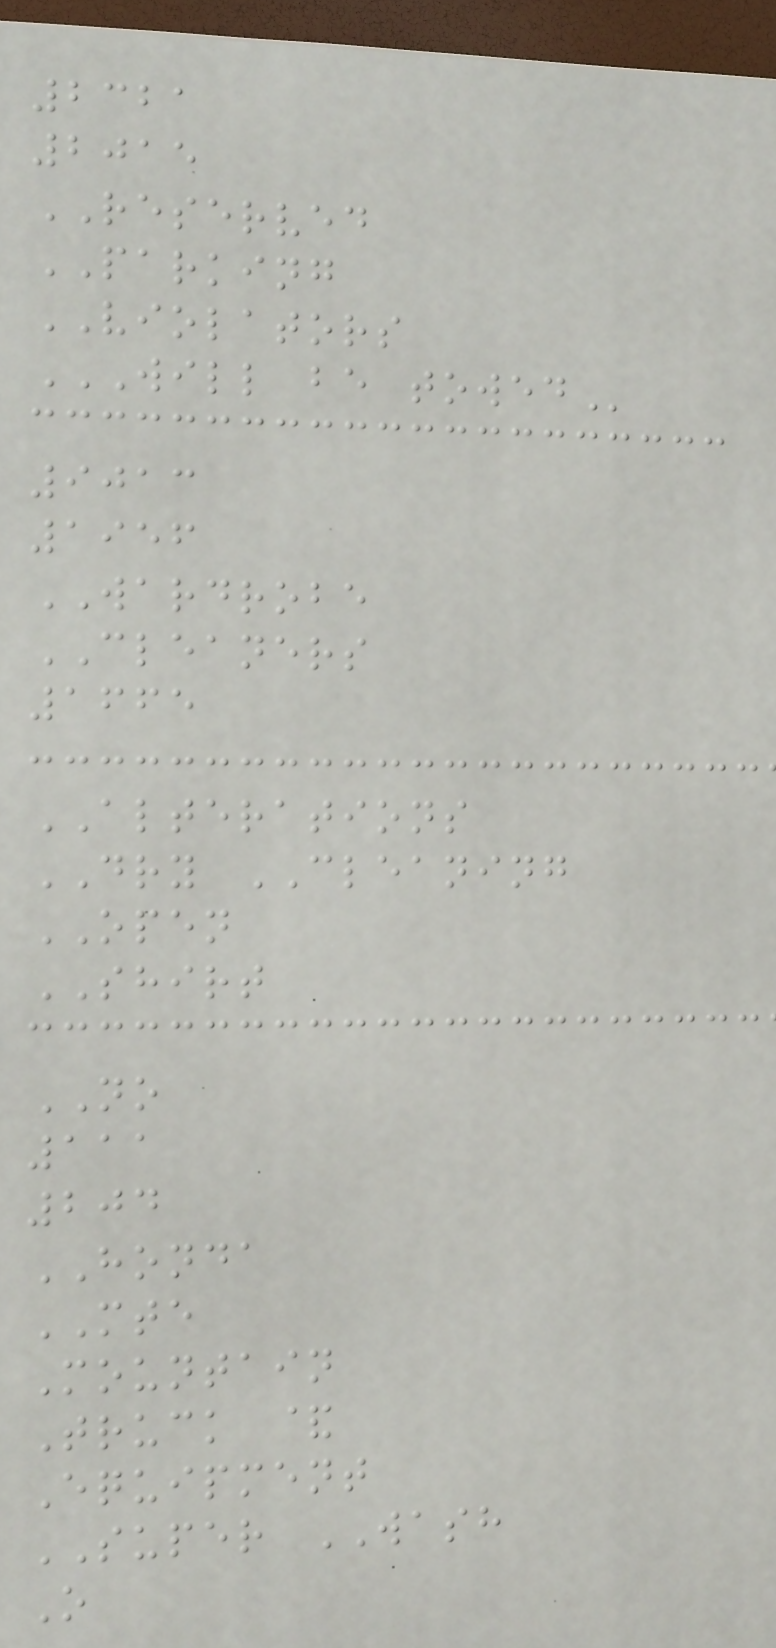2321
2015
RESERVED
PARKING
VIOLATORS
WILL BE TOWED
9013
1956
WARDROBE
CLEANERS
1665
ALTERATIONS
DRY CLEANING
OPEN
SHIRT
NO
111
204
HONDA
MTE
Mountain
Truck &
Equipment
SUPER WASH
O
